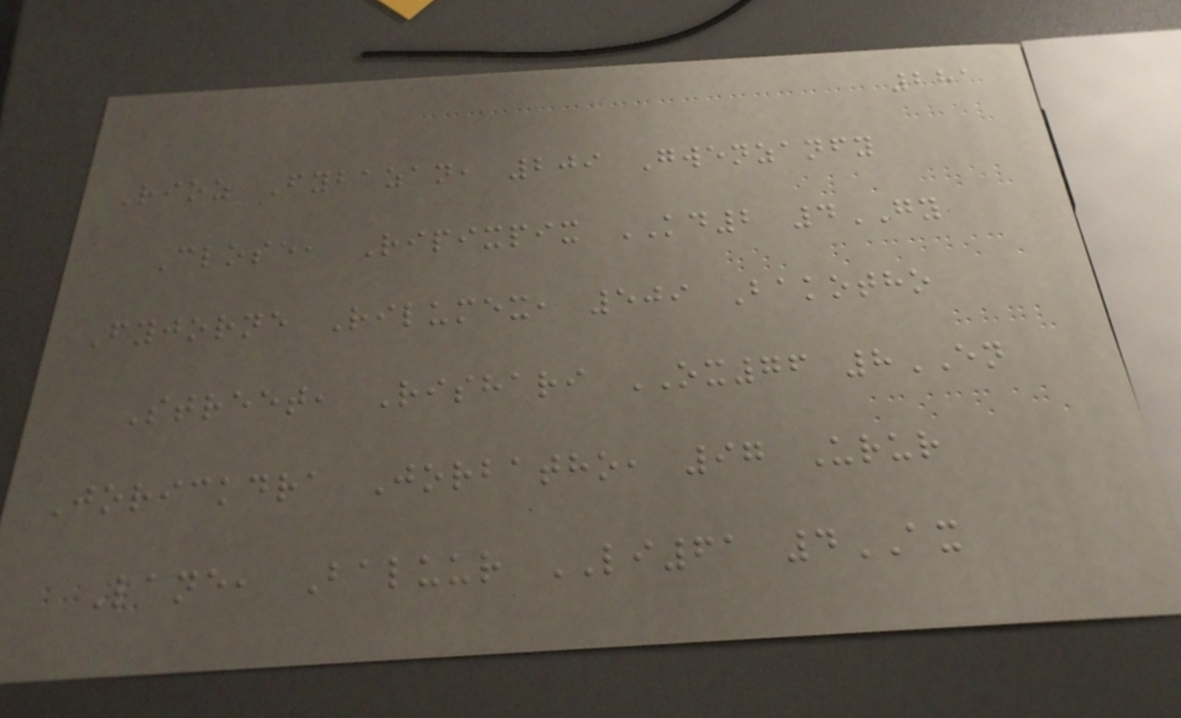281
Rioz Fybazan, 209 Gwenzanfy
Close, Ripixpix KD2 4GY
Fyjorne Rilumex, 509 Bakotho
Street, Rishari OX76 8EN
Jorickdra Jorbatho, 97 Urur
Lane, Baluur LI61 4AX
